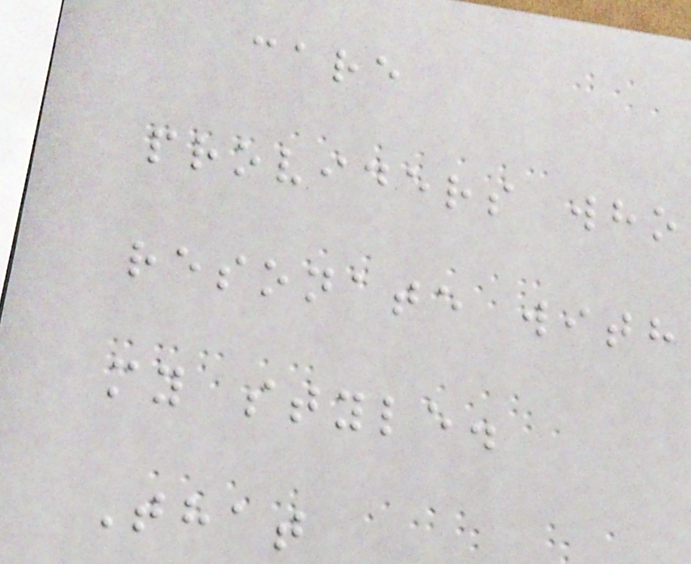care
providers who
resonate with
my style.
That
